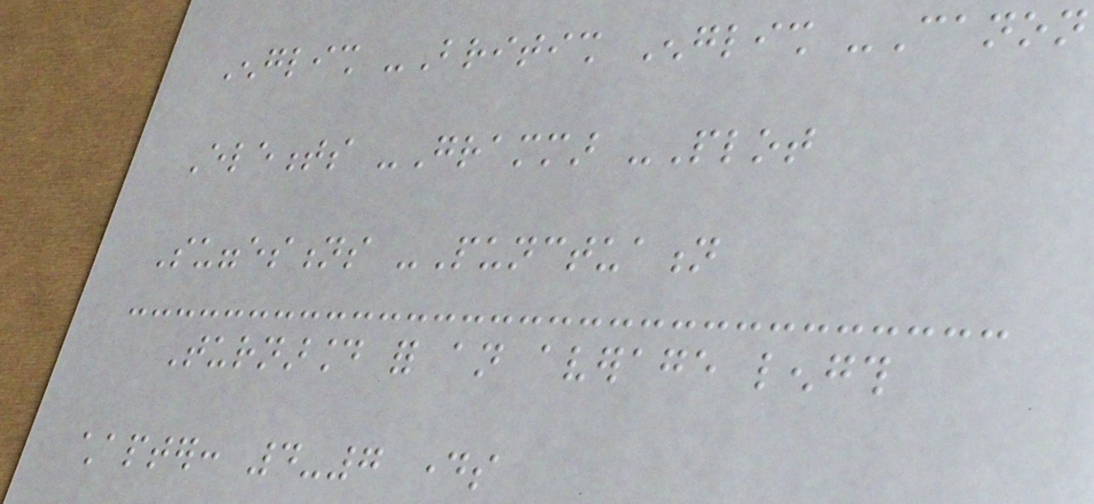English -British English -Canon
Elements -Grammar -Plot
Suggestions -Punctuation
Turnaround for an average length
chapter: 4-7 days
